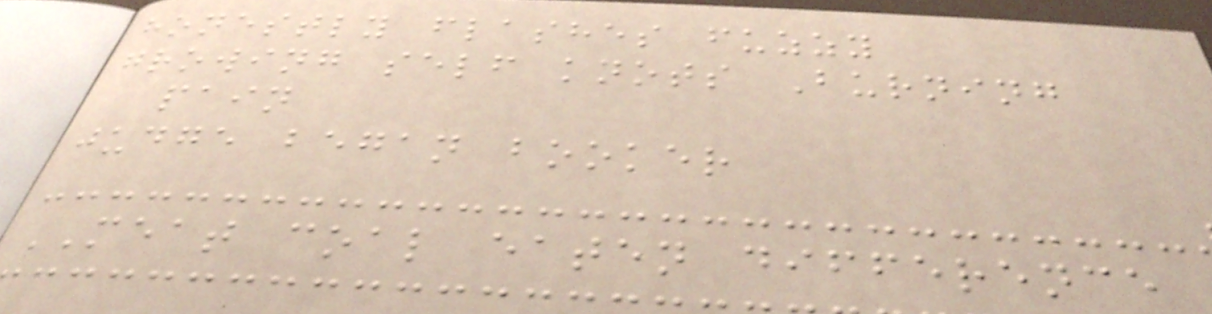honestly flashes fuzzy
growing self knots Burning
pain
judge began booker
MEAT coal eaten difference
